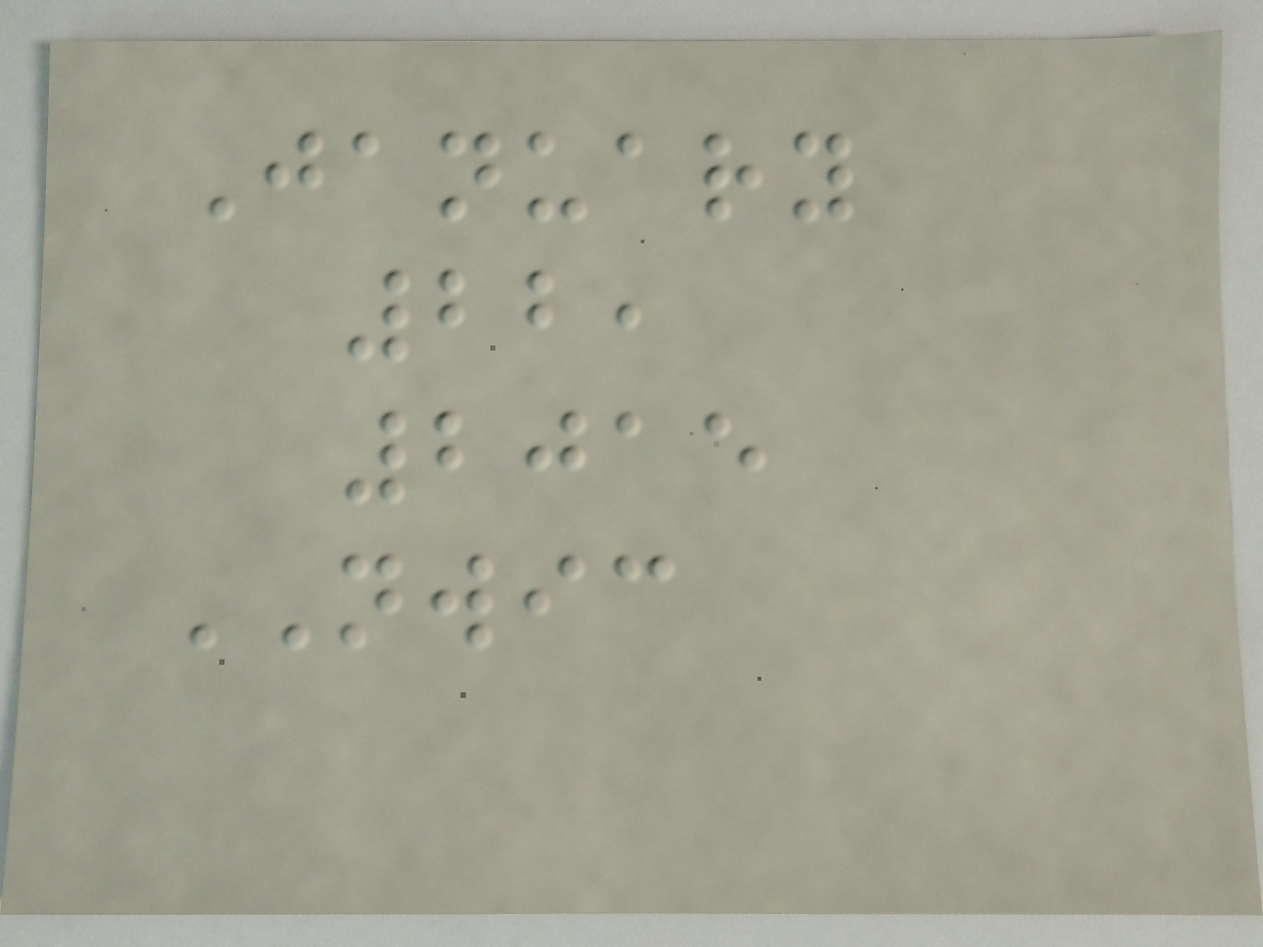January
22,
2015
NWIC
